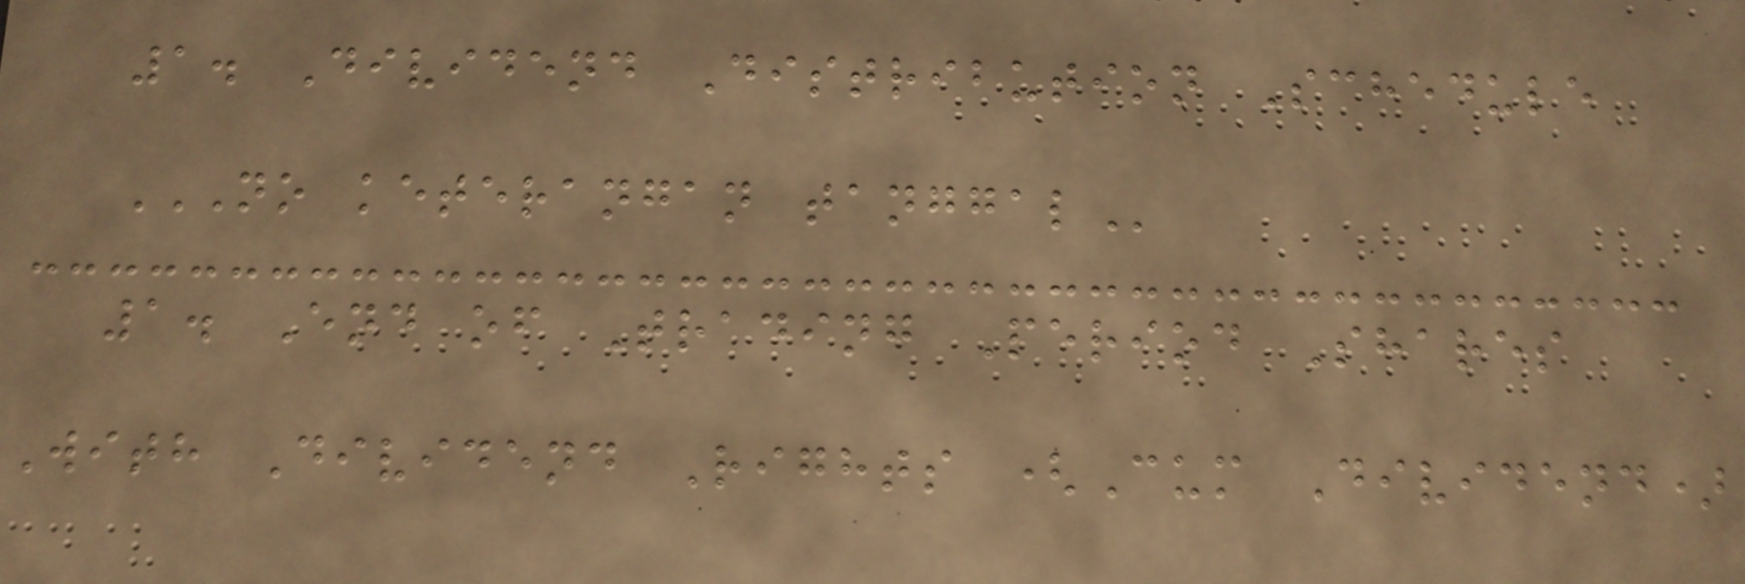1. Dividend Distribution Schedule
NO KETERANGAN TANGGAL
1. End of Trading Period Shares
With Dividend Rights (Cum Dividend)
